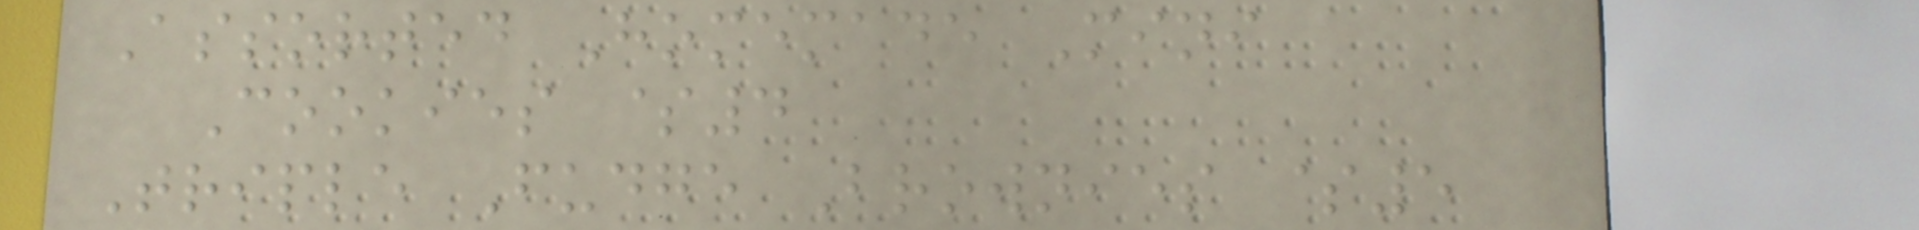Assorted Homemade Mini
Cookies $4
Triple Fudge Brownies $5
